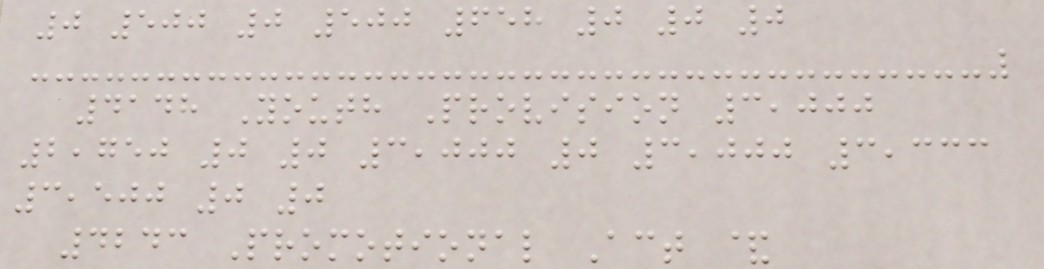0 500 0 500 658 0 0 0
4148 Youth Provision 3,000
2,750 0 0 3,000 0 3,000 3,333
3,500 0 0
4243 Promotional Act &
